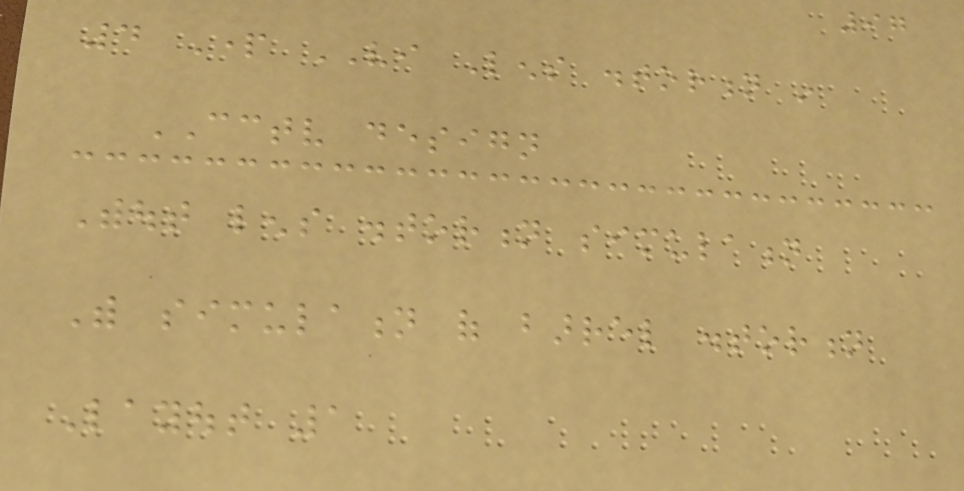97
4 Part VI Lens distortion in
CCTV design
Without lens distortion simulation
With simulation of barrel distortion
Layout 1
